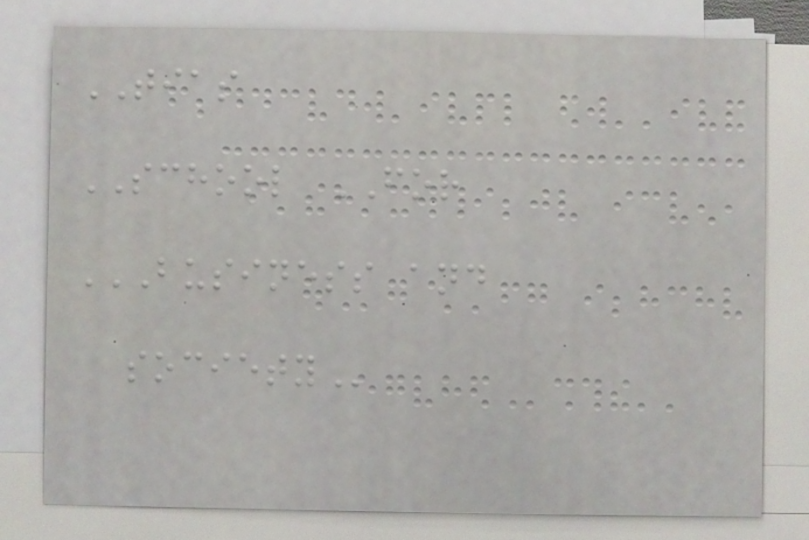TIAS
SCHOOL FOR
BUSINESS AND
SOCIETY
